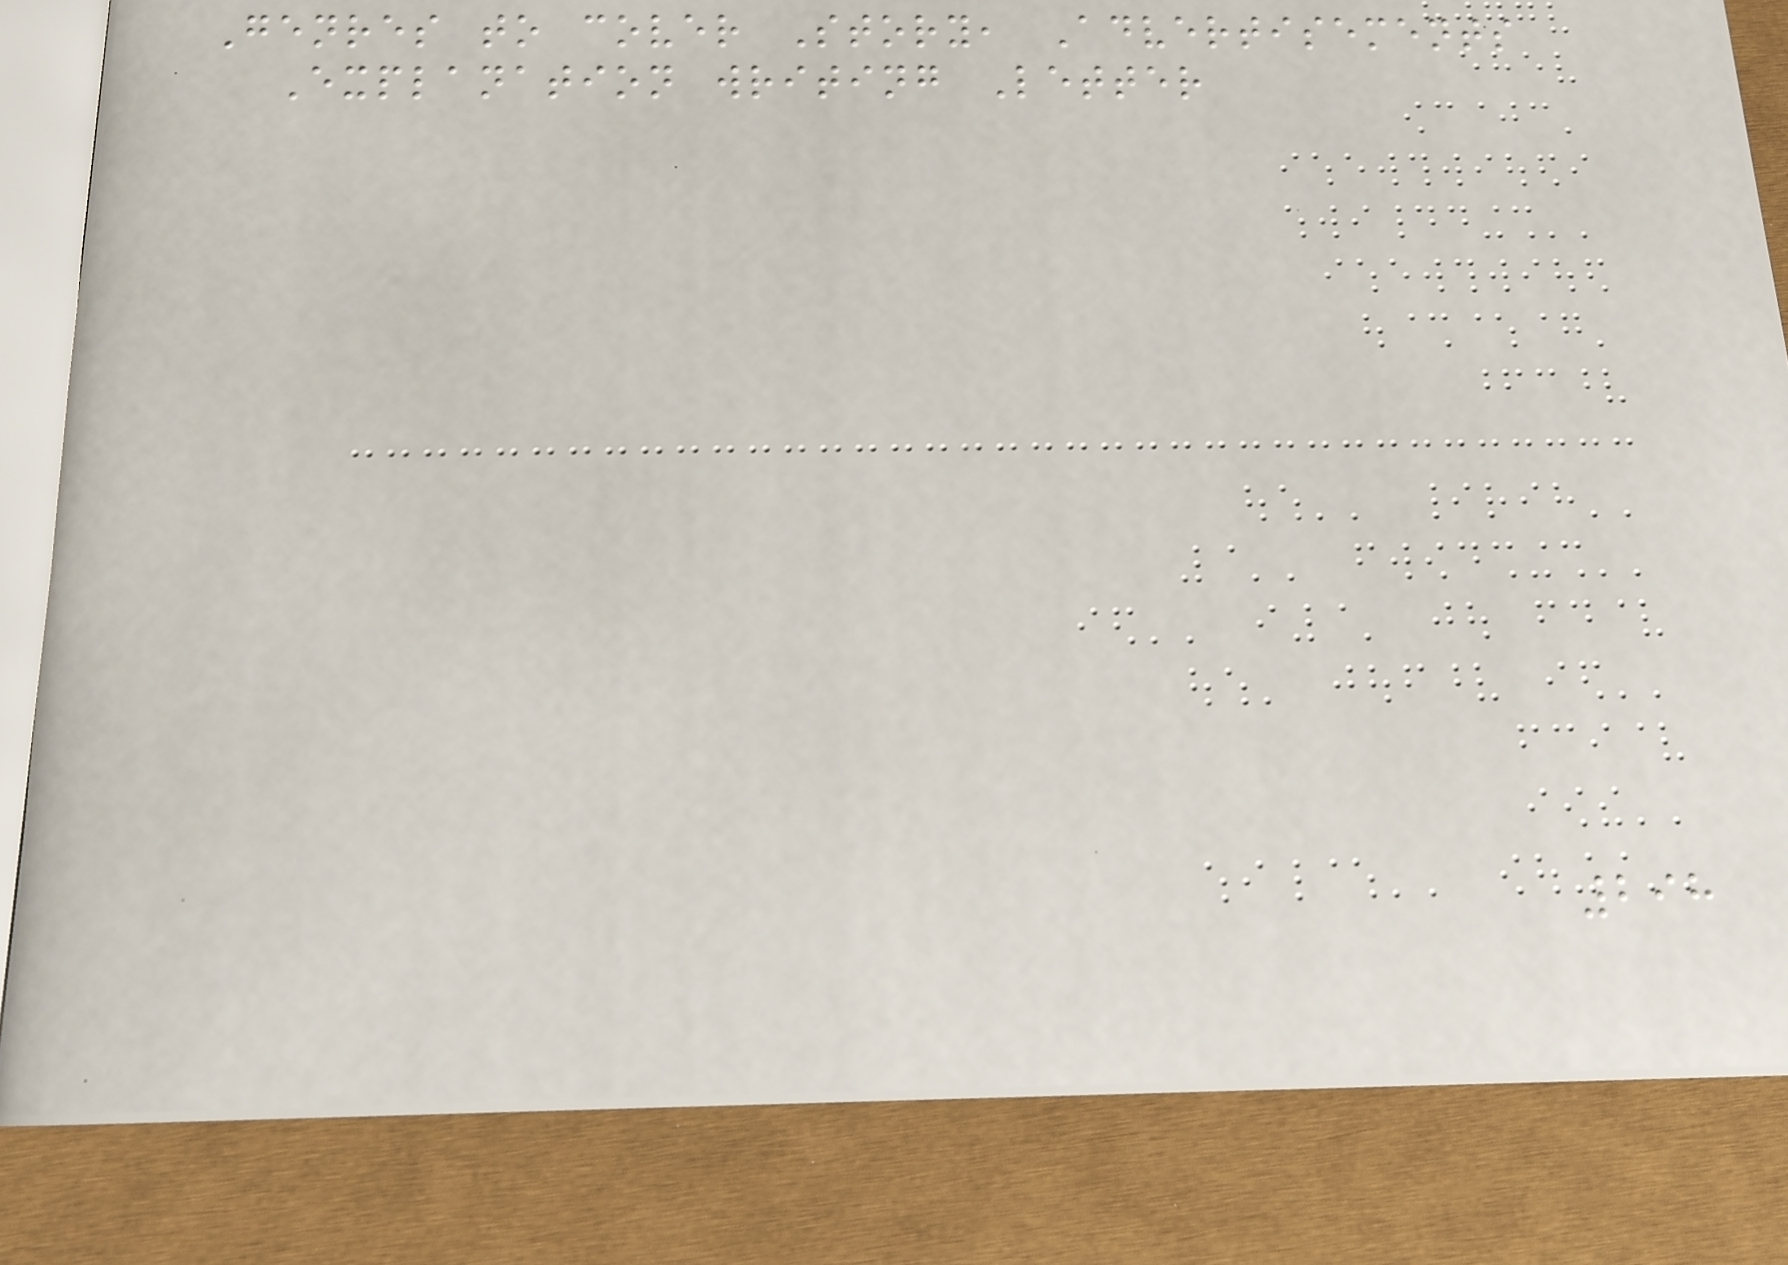Genres to cover Story, Advertisements
Explanation writing Letter
298
